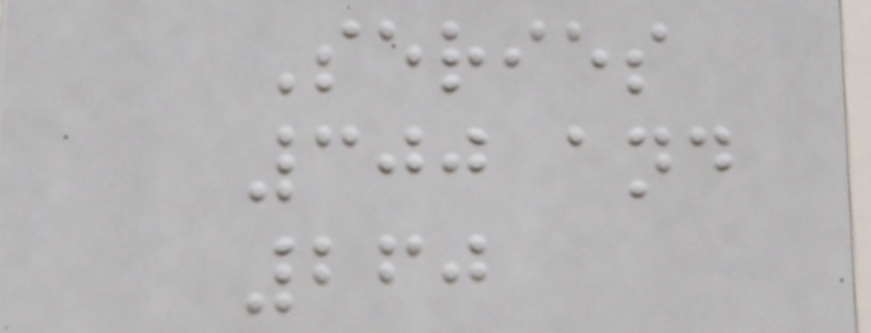Series
300 and
260
